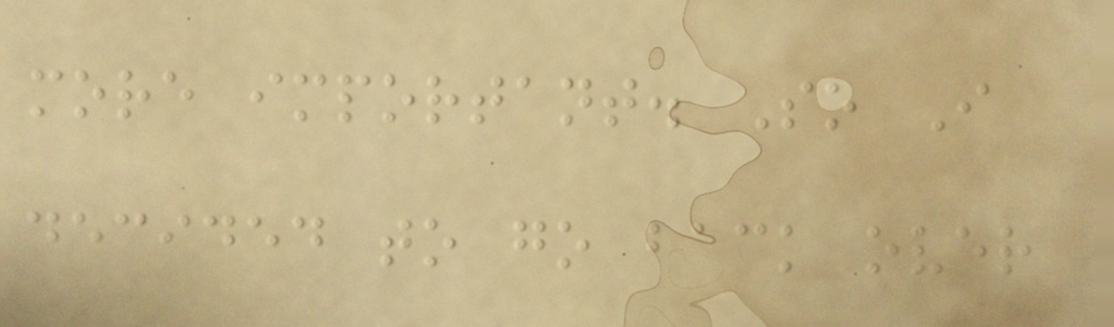more important. So I
decided to go back over
